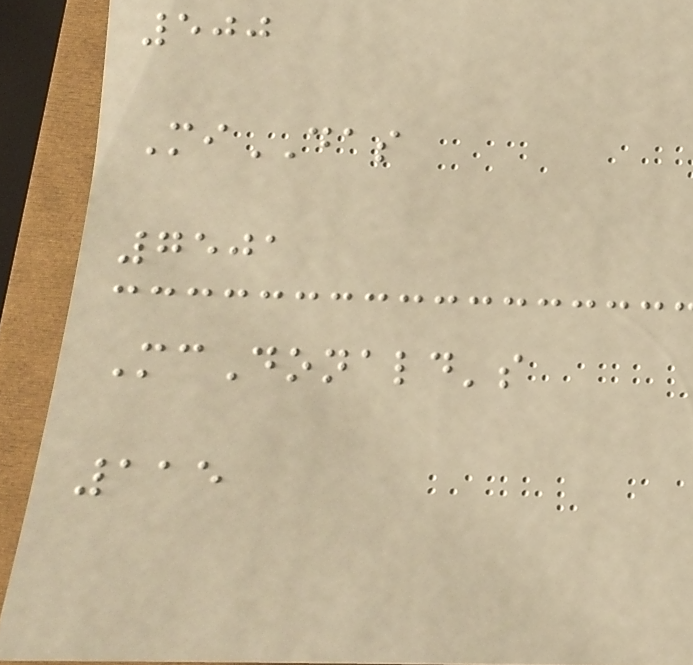500
MiDAS
7501
McDonald's
115
